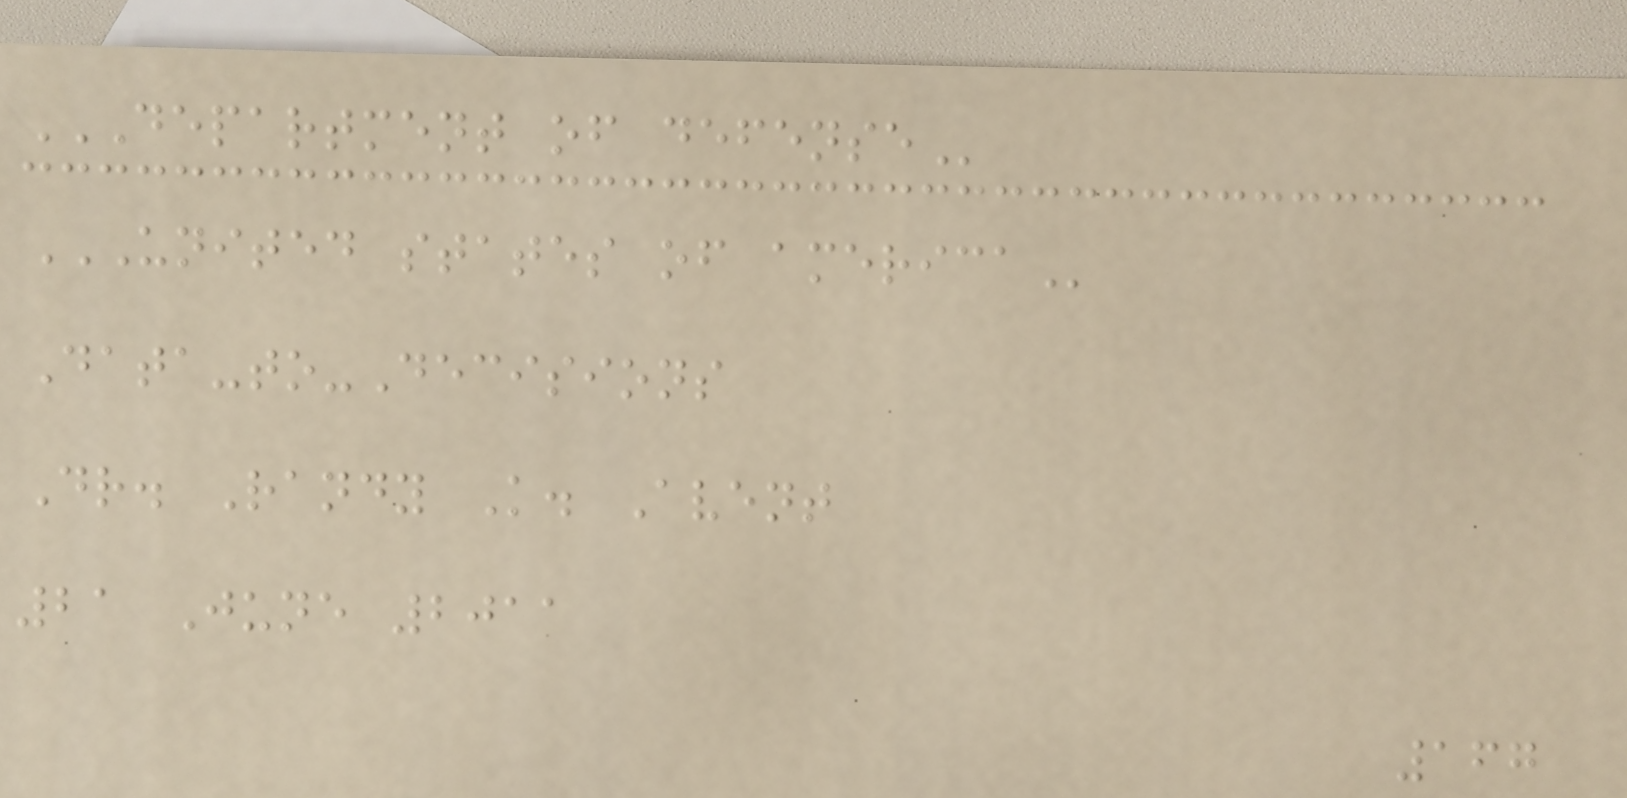DEPARTMENT OF DEFENSE
UNITED STATES OF AMERICA
Data-to-Decisions
Dr. Randy K. Avent
21 June 2011
167
